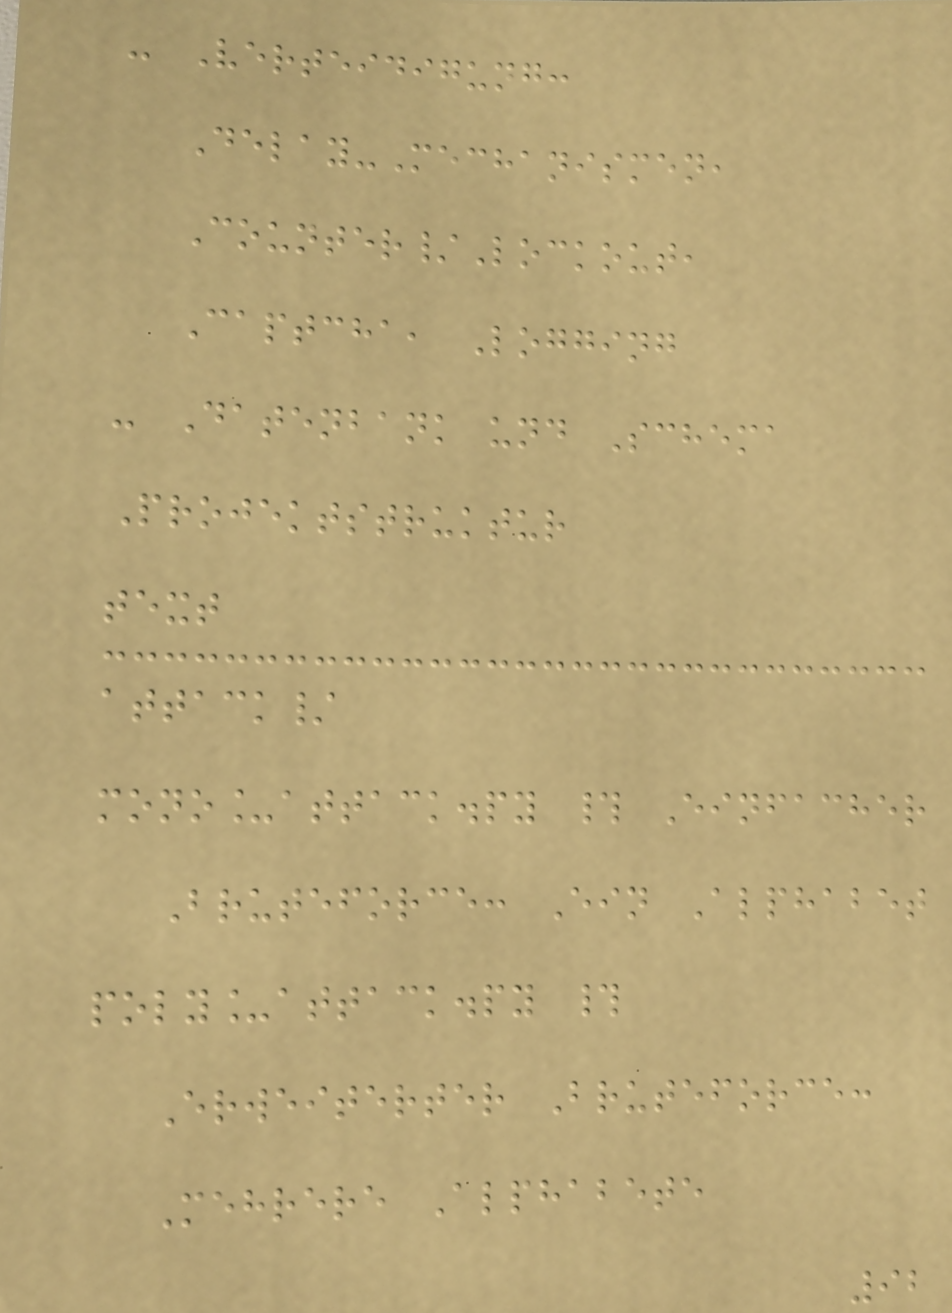- Verteidigung:
Delay-Mechanismen,
Counter/Lockout,
Captcha, Logging
- Datenbank und Schema
Projektstruktur
text
attack/
mono_attack.py # Einfacher
Bruteforce: Ein Alphabet
poly_attack.py #
Erweiterter Bruteforce:
Mehrere Alphabete
92
